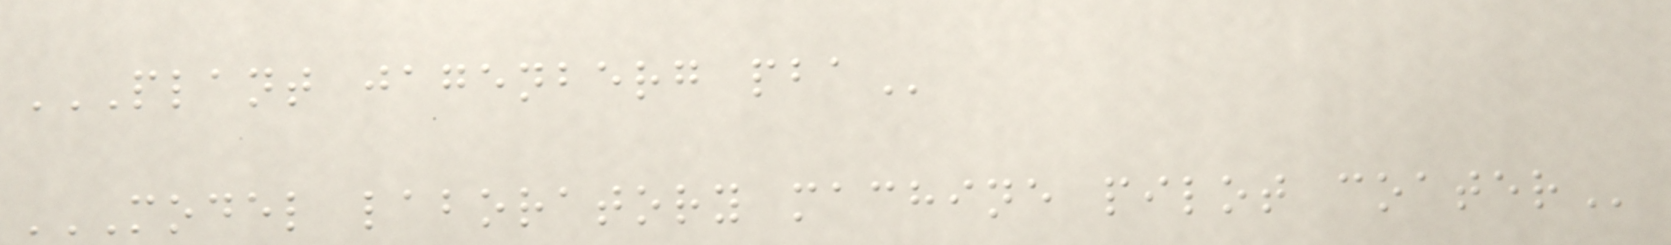PLANT JAGENBERG PBA
MODEL LABORATORY MACHINE PILOT COATER
